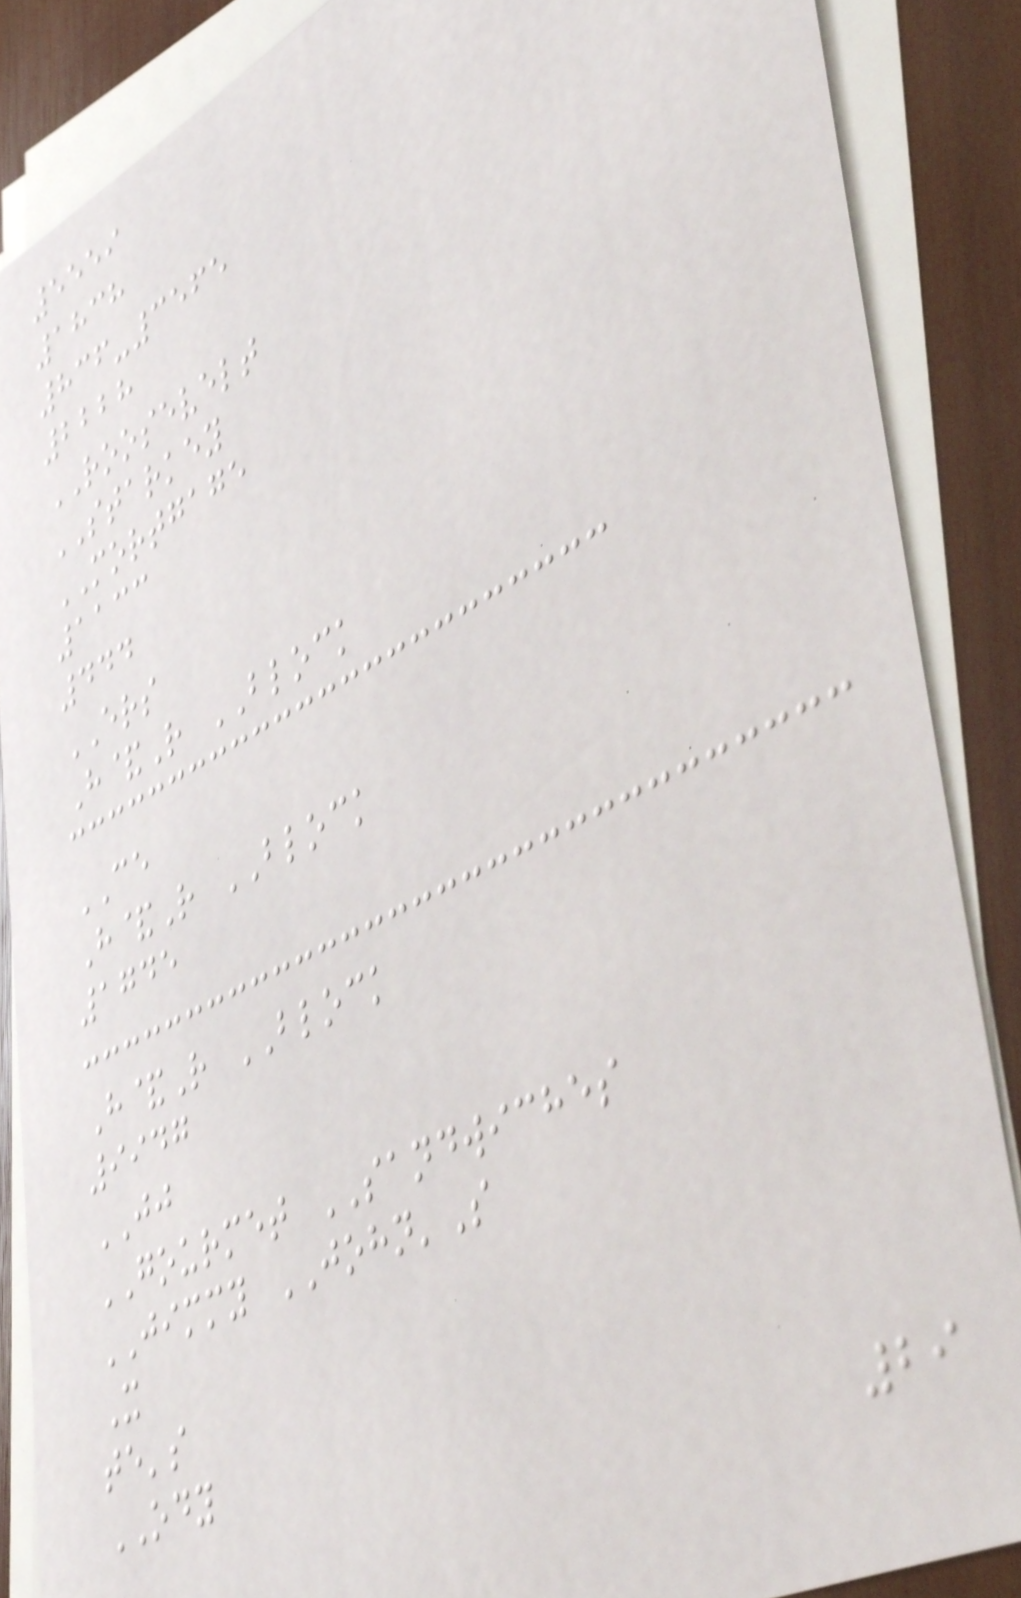5559
1838
836-3565
2228
ROOSEVELT
STARKEY
MORTGAGE
1133
444
ERS
H&R BLOCK
CE
H&R BLOCK
1745
H&R BLOCK
9947
JJ
GOURMET SANDWICHES
JIMMY JOHN'S
X
te's
ODY
29
